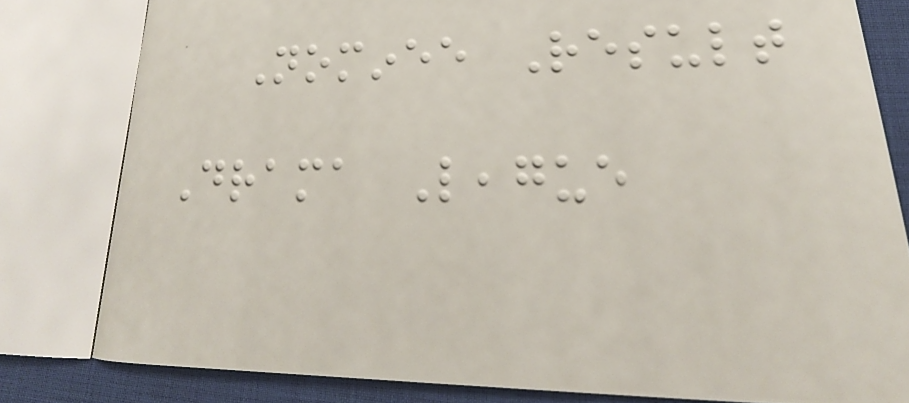Nominee Result
Drama League
